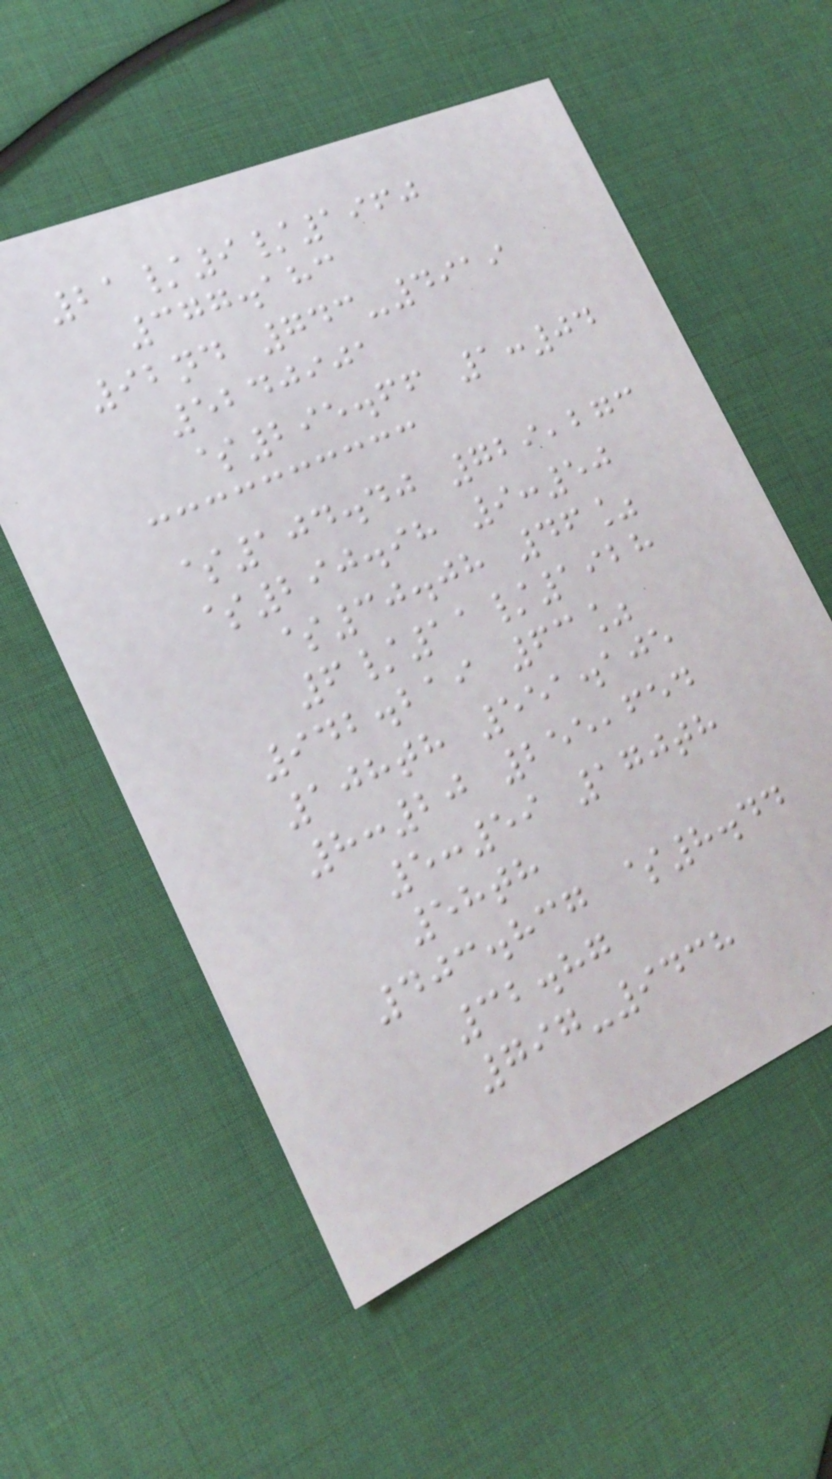21/9/1960
377.183
92nd 743-4919
5240901
$295.66 1:04
$104.40 729,273
$290.98 9:50
$30.08 46%
6/11/1928
942.219 63%
108th 551.105
8:20 255,654
5:59 170th
58th
403.837 $8.44
32.87
797-9438
